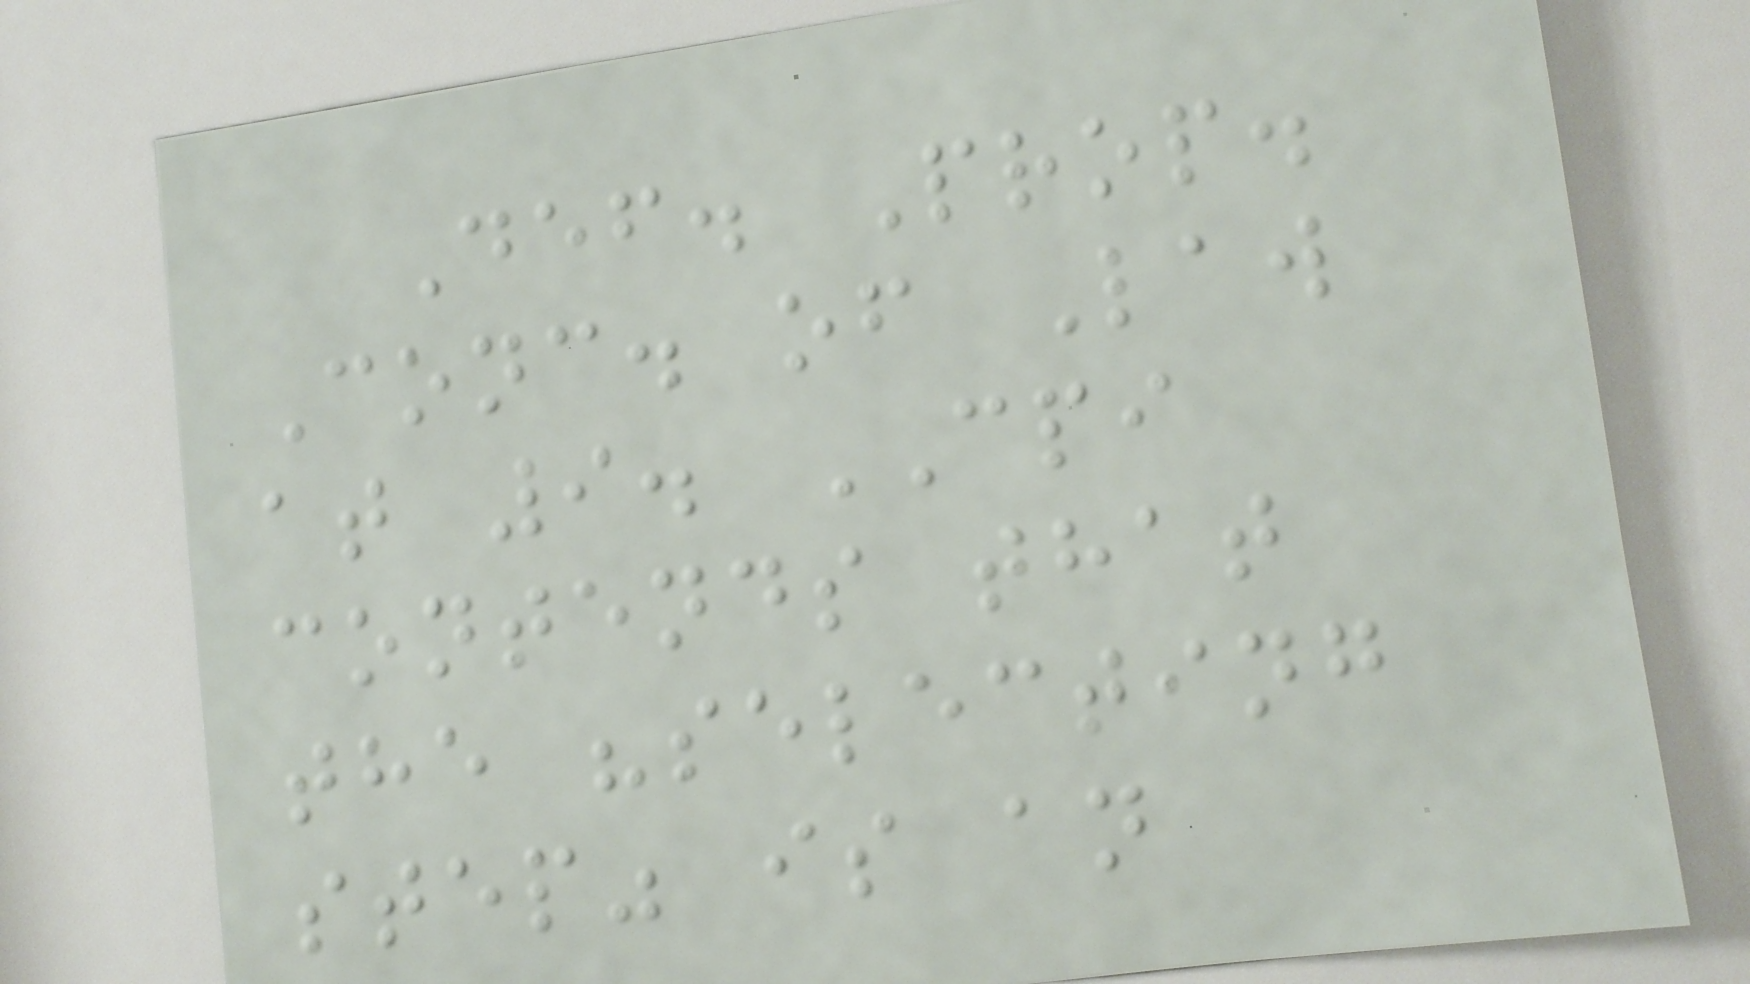Def. Prop.
Conc. of Law
at 9. CPI
contends that
the "selecting
step" is an
